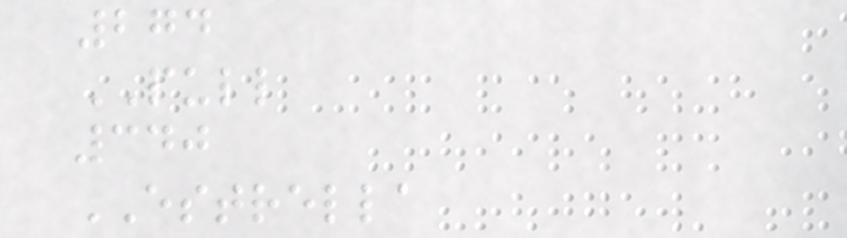274
PULL
340
ESTRELLA
